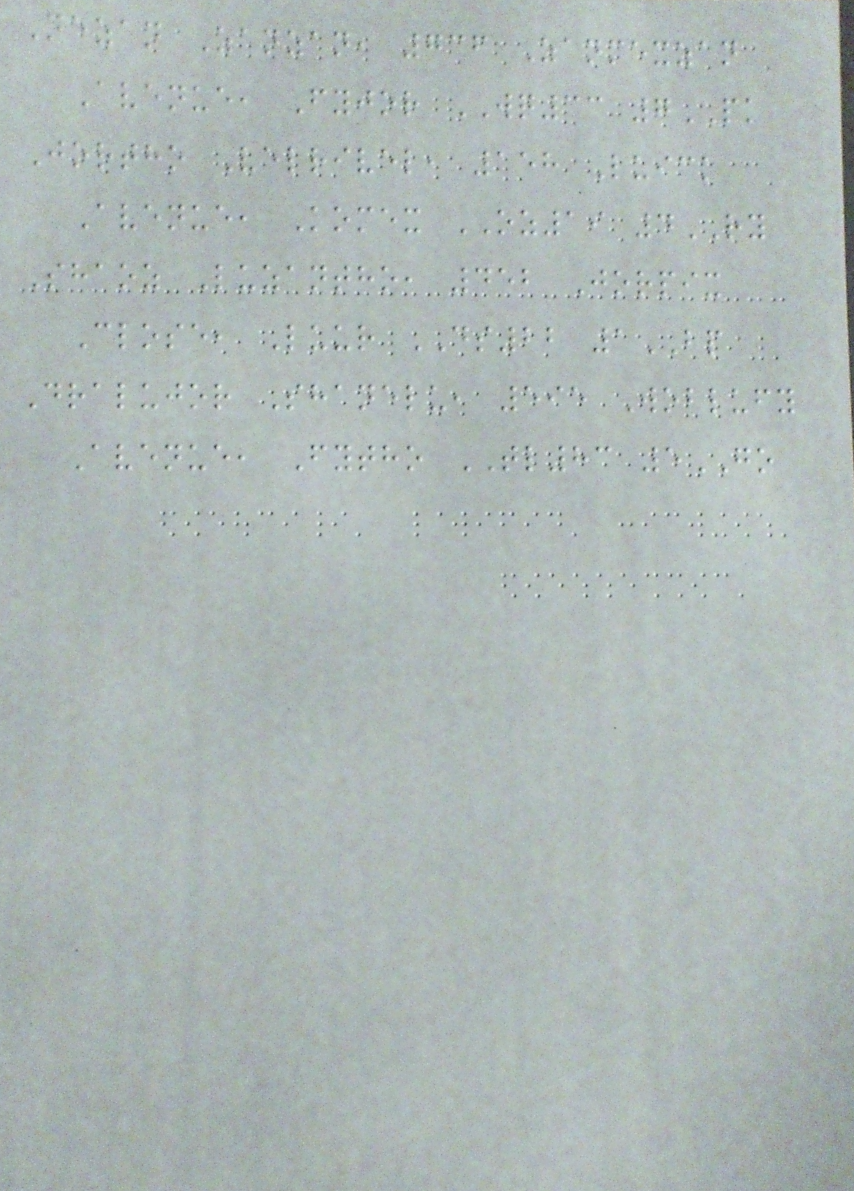Nezan Zanzan, 736 Zanmexzan
Avenue, Fyjor WQ33 7PK
Jortho Velrivel, 158 Luick
Avenue, Komex OZ19 4RY
Shaoz Luzantho, 452 Jorpix
Close, Luur DS22 1BP
Dralujor Shanelu, 595 Woblufy
Avenue, Fytho TL83 5GO
